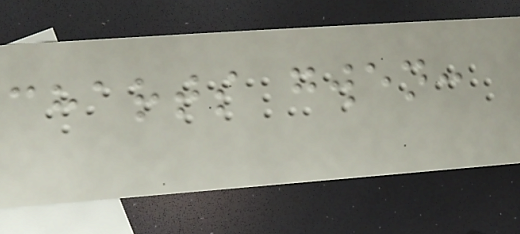charts gwen:
